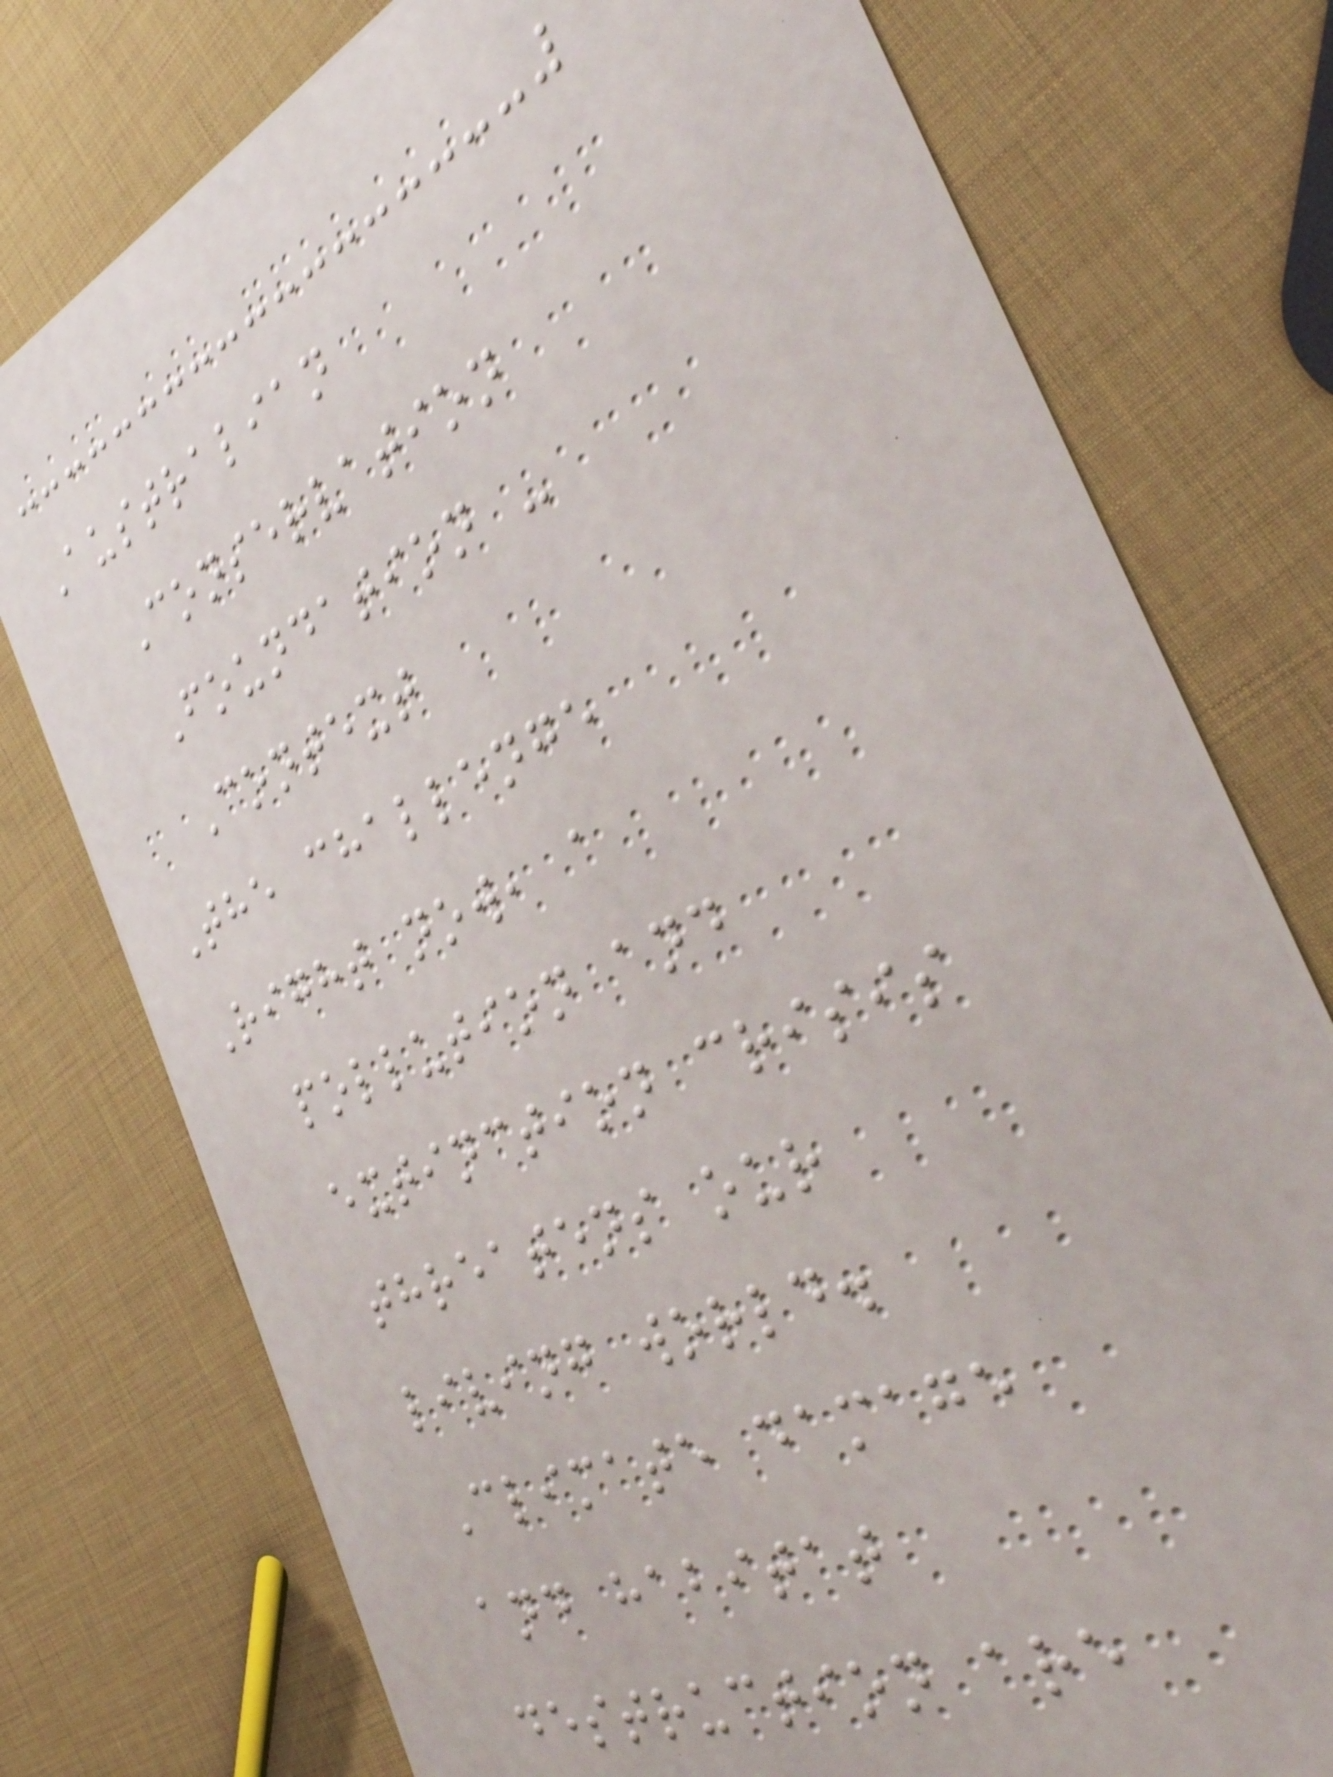Australian
Conservation
Foundation -
Context
The challenge
Right now, a
pollution and
extinction crisis
threatens our
living world.
Climate damage
and habitat
destruction are
